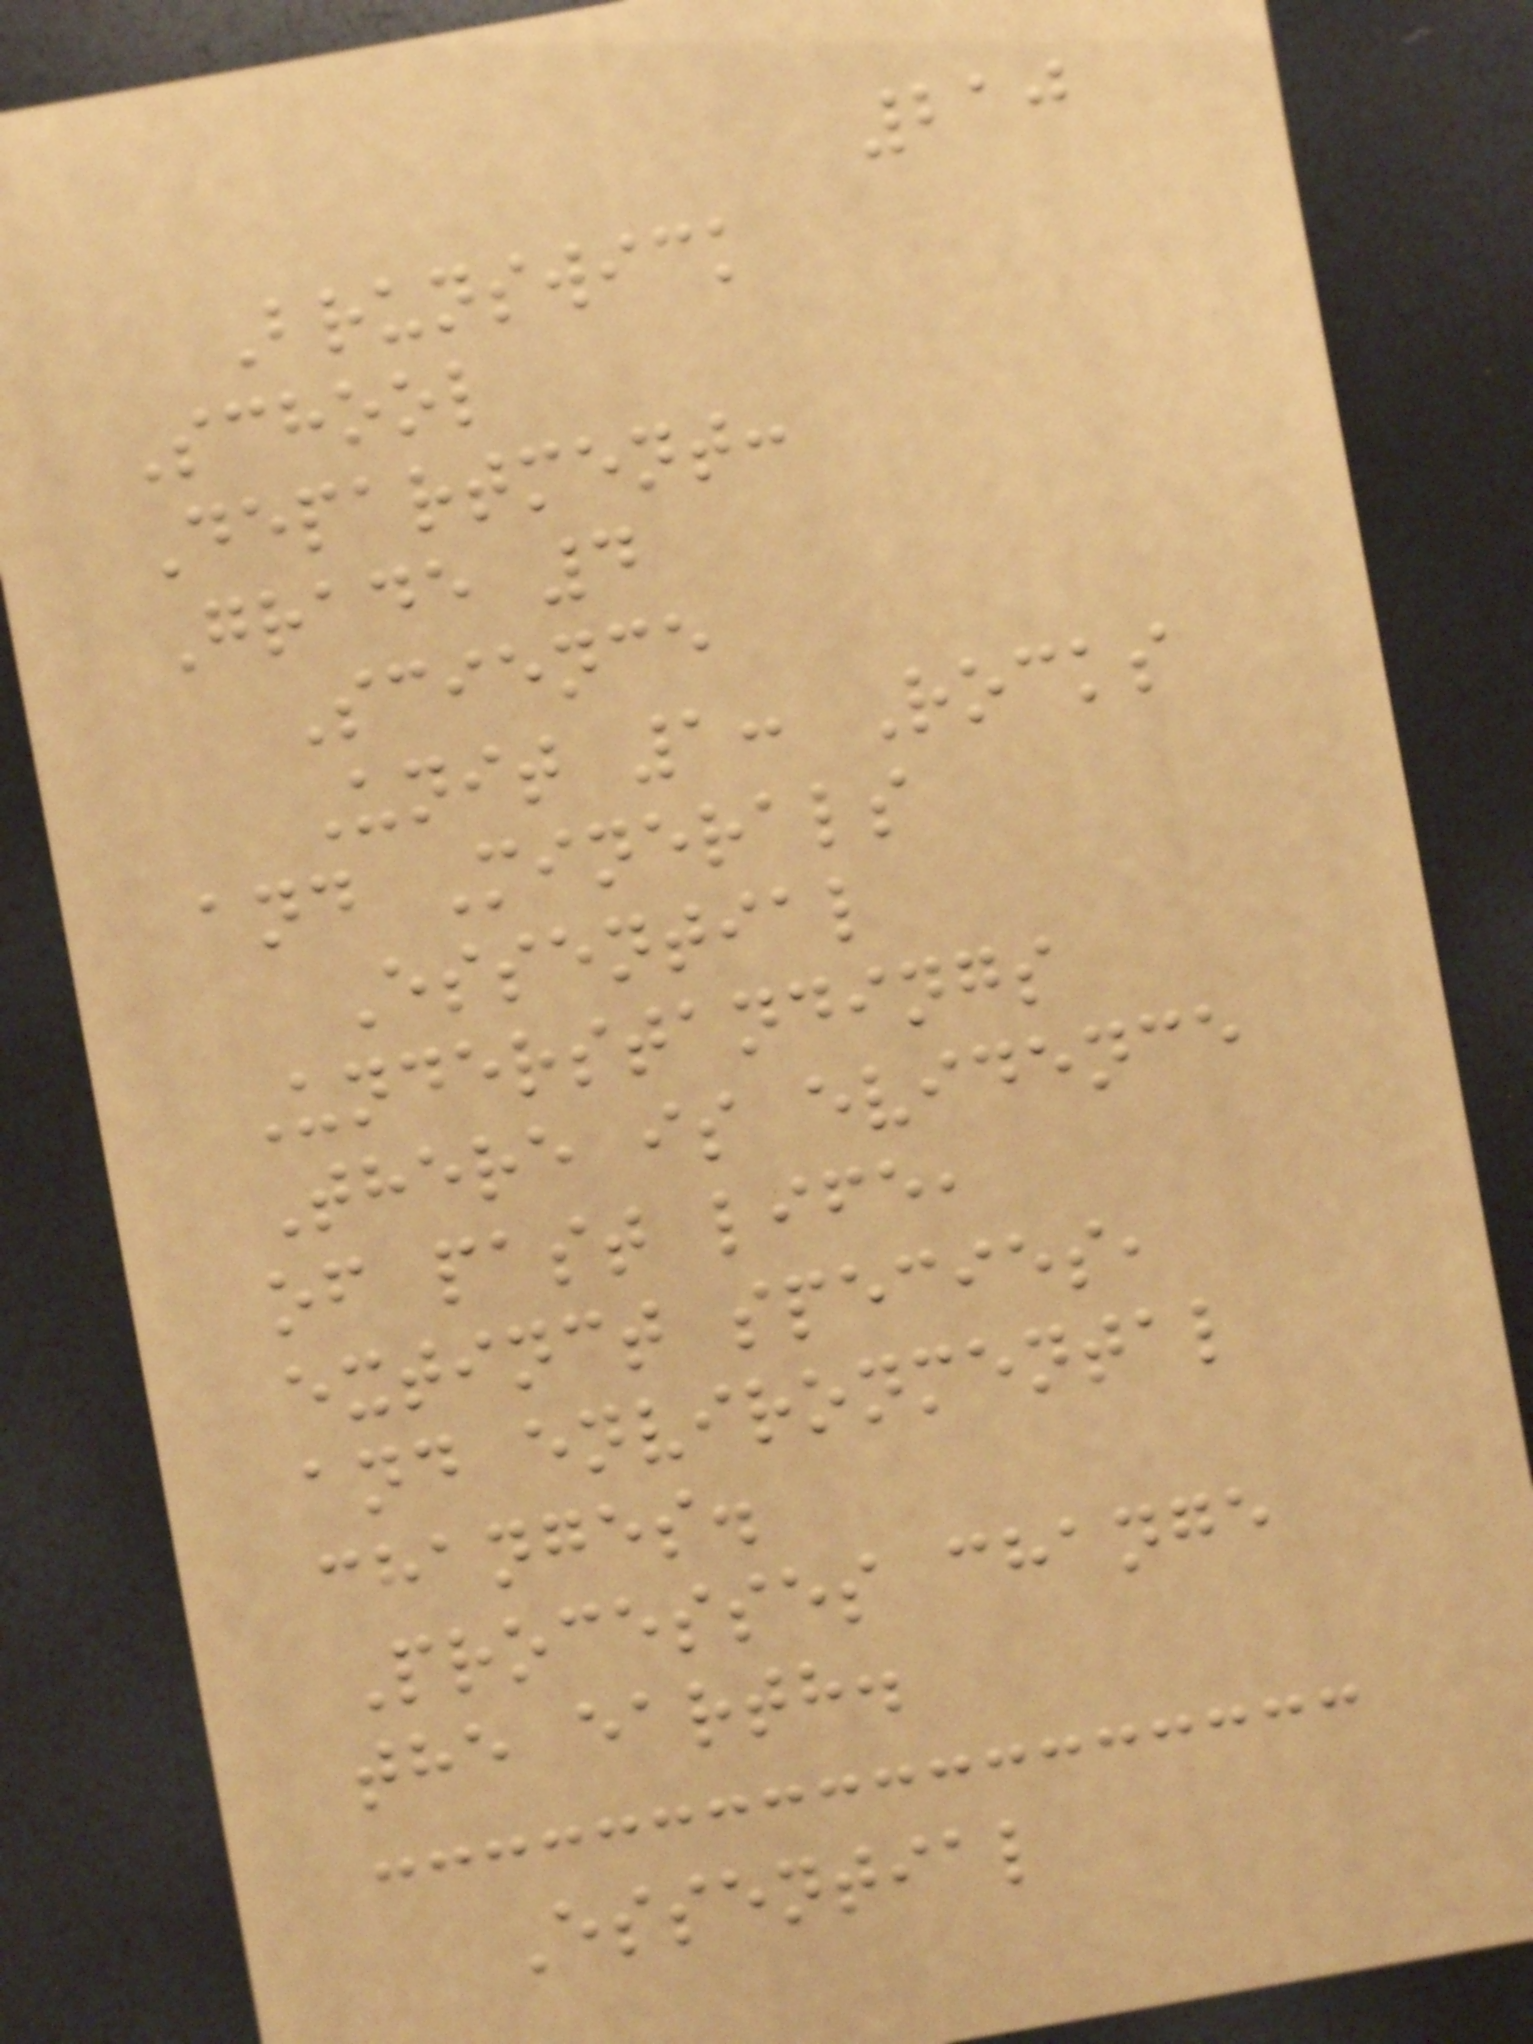210
Brunswick
School
Department:
Grade 4
Science
Unit 1: Rocks
and Minerals
Essential
Understandings
There is evidence
of past life,
extinct species,
and environmental
changes.
Processes change
the earth.
Essential
